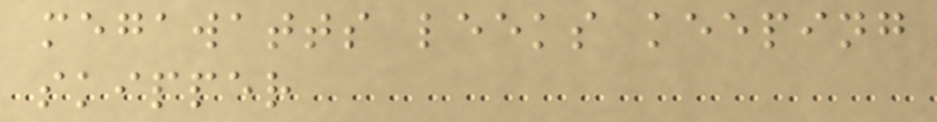megawatts leeks keeping
skipper
